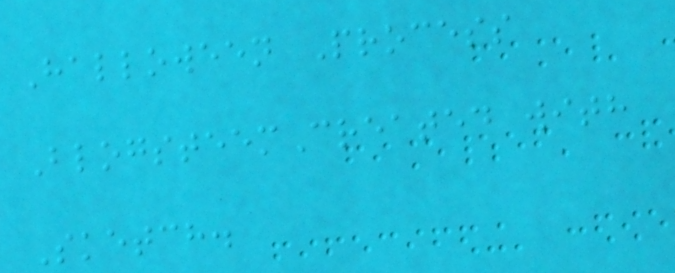Halloween Process
BlogsteemCreated with
Sketch.
